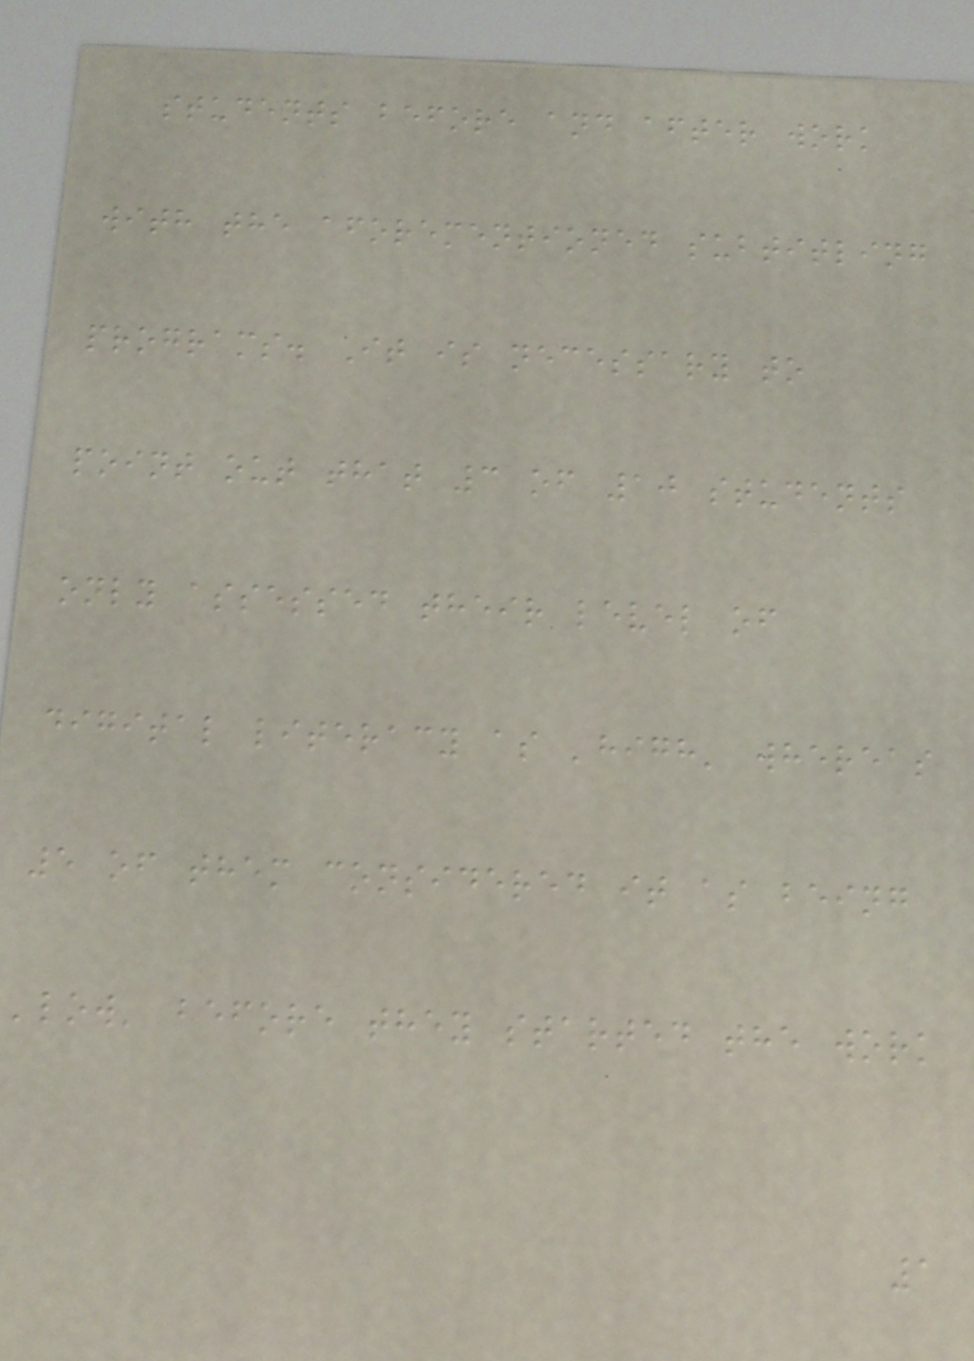students before and after work
with the aforementioned subtitling
programs. It is necessary to
point out that 3 of 10 students
only assessed their level of
digital literacy as 'high' whereas
5 of them considered it as being
'low' before they started the work
1
